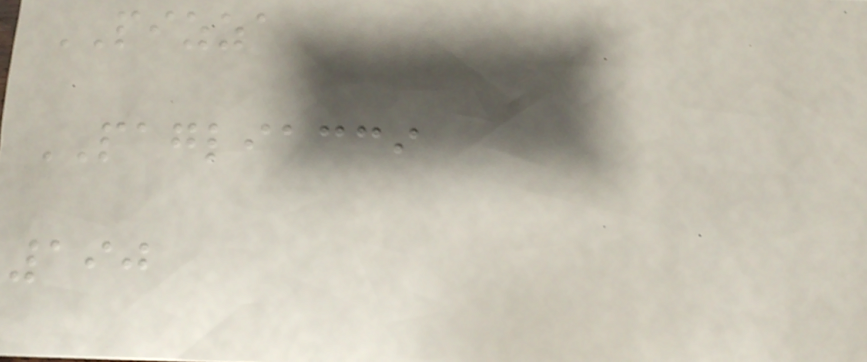PIZZA
PAGLIACCI
190
